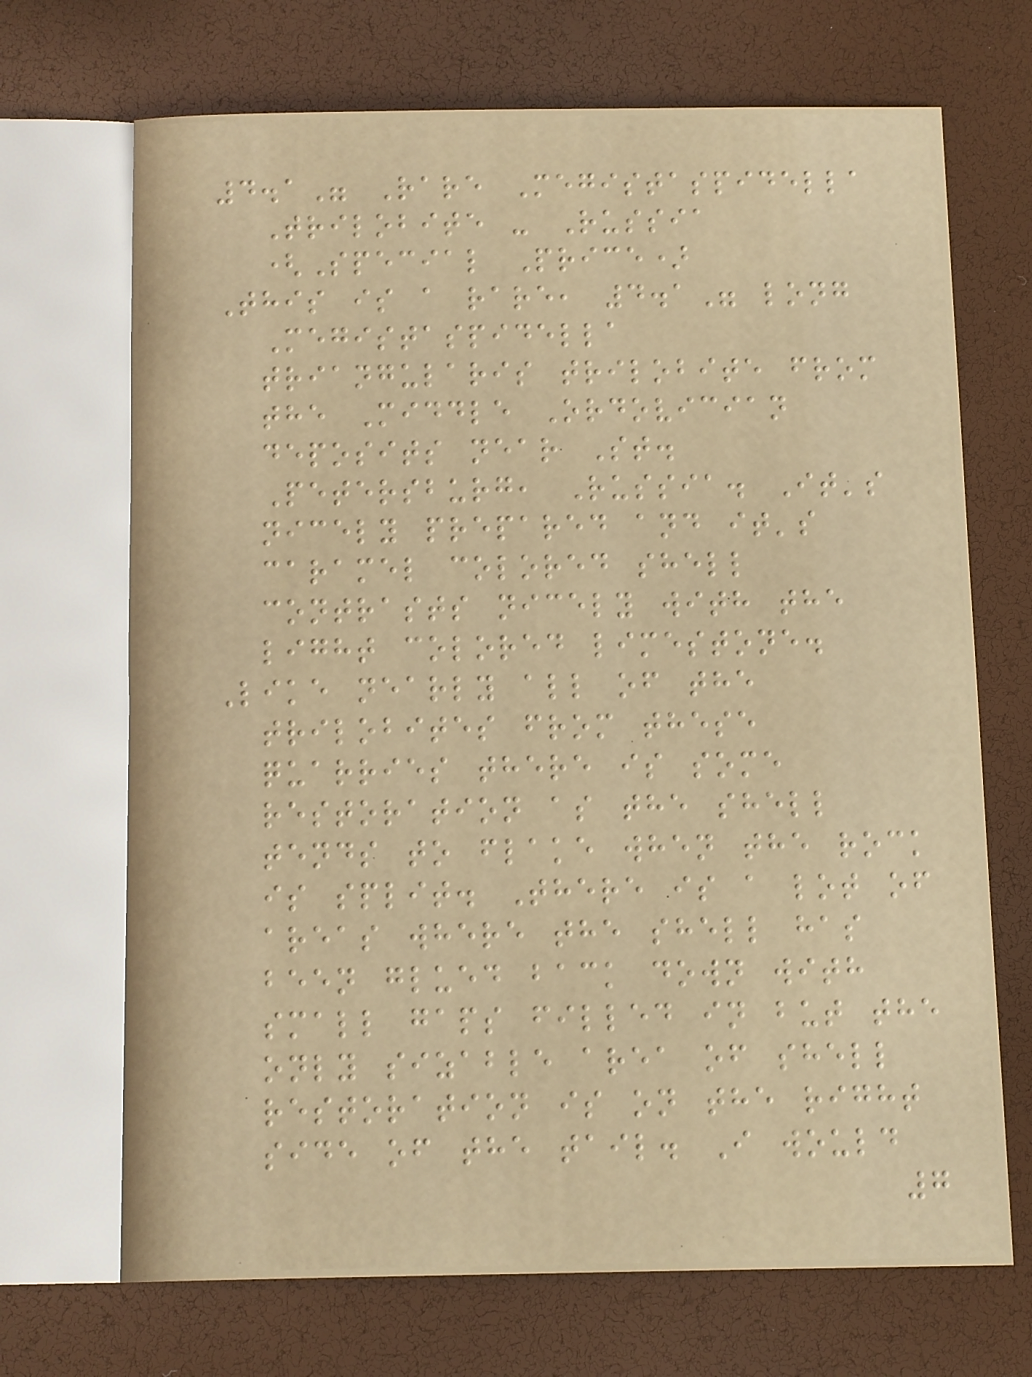4.1" Rare Megistaspidella
Trilobite - Russia
(Special Price)
This is a rare, 4.1" long
Megistaspidella
triangularis trilobite from
the Middle Ordovician
deposits near St.
Petersburg, Russia. It's
nicely prepared and it's
caramel colored shell
contrasts nicely with the
light colored limestone.
Like nearly all of the
trilobites from these
quarries there is some
restoration as the shell
tends to flake when the rock
is split. There is a lot of
areas where the shell has
been glued back down with
small gaps filled in but the
only sizable area of shell
restoration is on the right
side of the tail. I would
7
